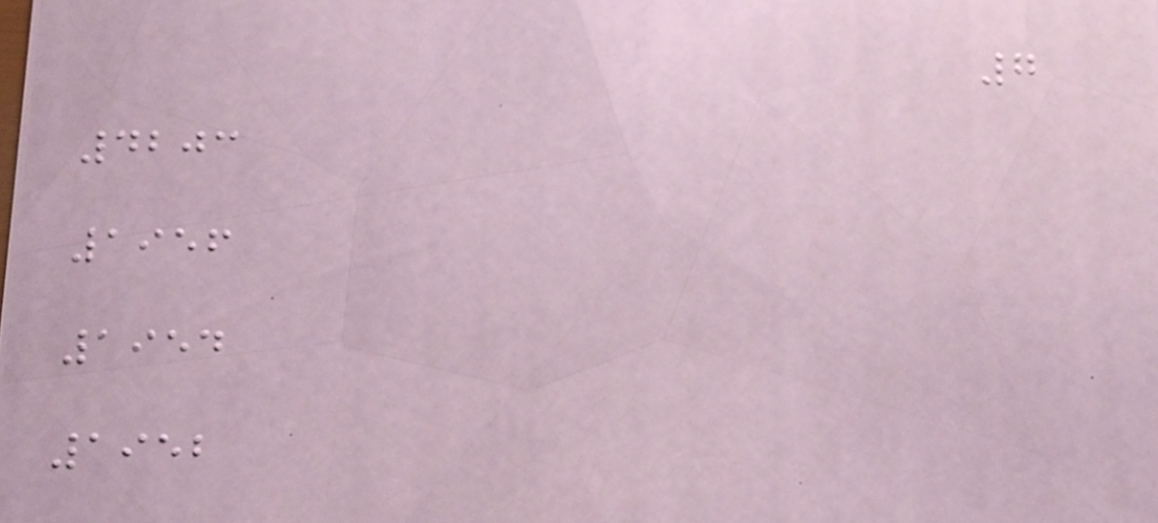7
4203
1956
1954
1952
